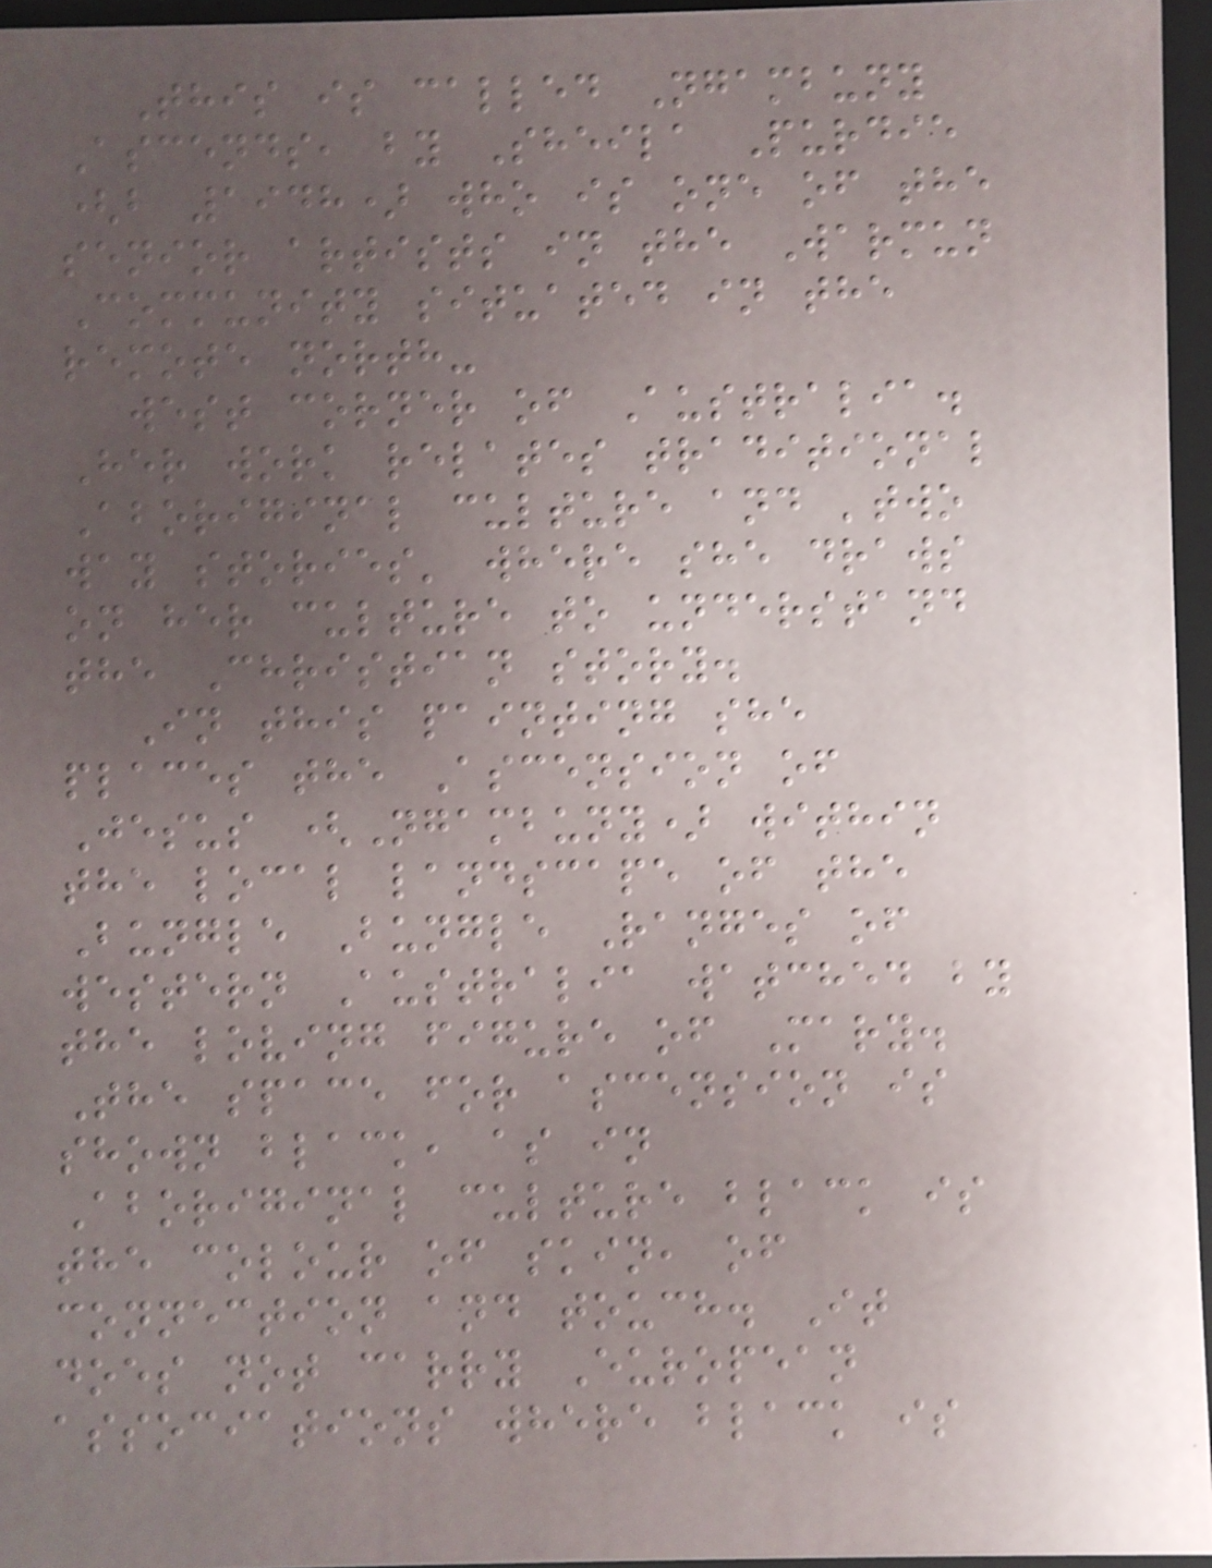This is called Ngambuny
Ascends, by Sheila Purdie
(b 1948) who is one of the
senior artists in the Warmun
Community situated in the
remote north-
west corner of Australia.
Her work relates traditional
Aboriginal culture and 'two
way stories' where she draws
on her culture to understand
the Christian story.
In this painting she
places the Ascension of
Jesus (Ngambuny) within
the local landscape of the
Bungle Bungle Ranges of
western Australia watched by
the loving figure of Mary.
The space for ascension is
shown black, as in
Aboriginal culture black is
the colour of skin, of
connection and touch. It
does not carry European
associations where black is
